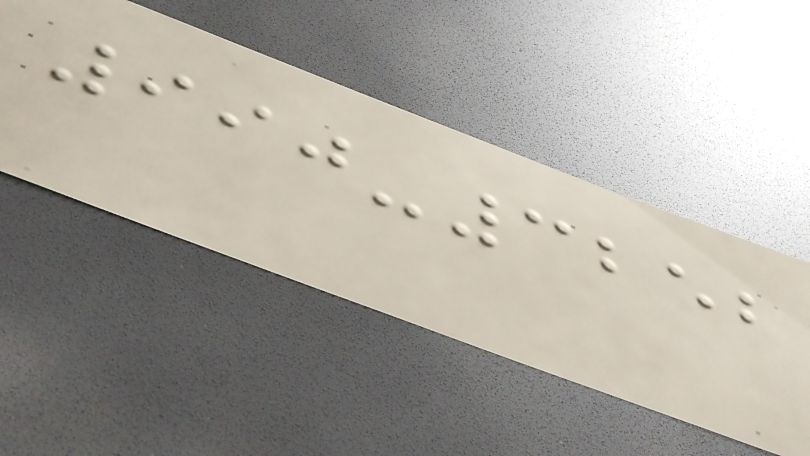990-3252
